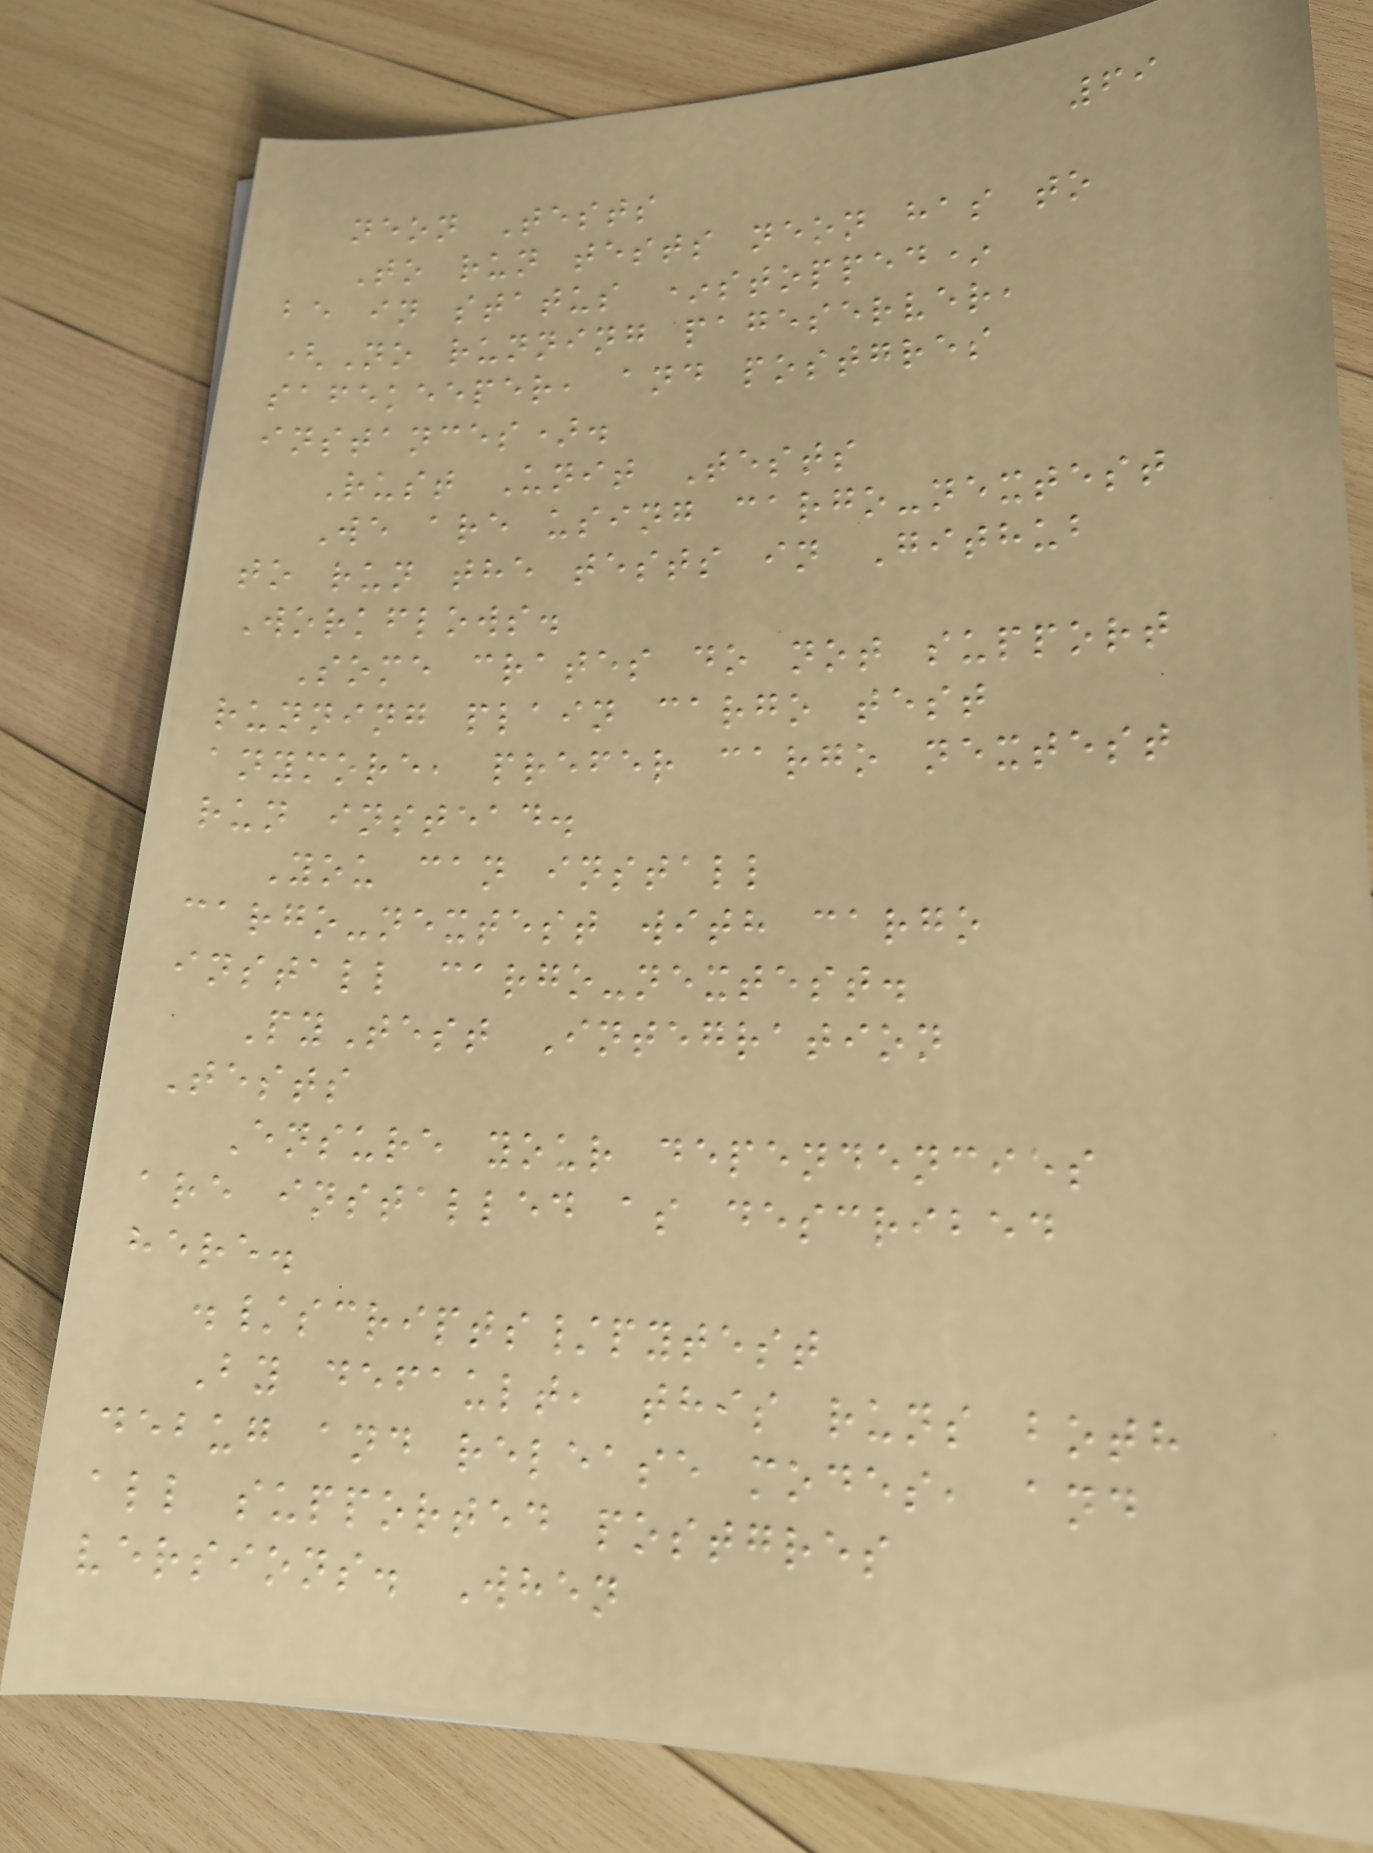69
neon Tests
To run tests neon has to
be in status *stopped*
(No running pageserver,
safekeeper, and postgres
instances).
Rust Unit Tests
We are using cargo-nextest
to run the tests in Github
Workflows.
Some crates do not support
running plain cargo test
anymore, prefer cargo nextest
run instead.
You can install
cargo-nextest with cargo
install cargo-nextest.
PyTest Integration
Tests
Ensure your dependencies
are installed as described
here.
./scripts/pytest
By default, this runs both
debug and release modes, and
all supported postgres
versions. When
